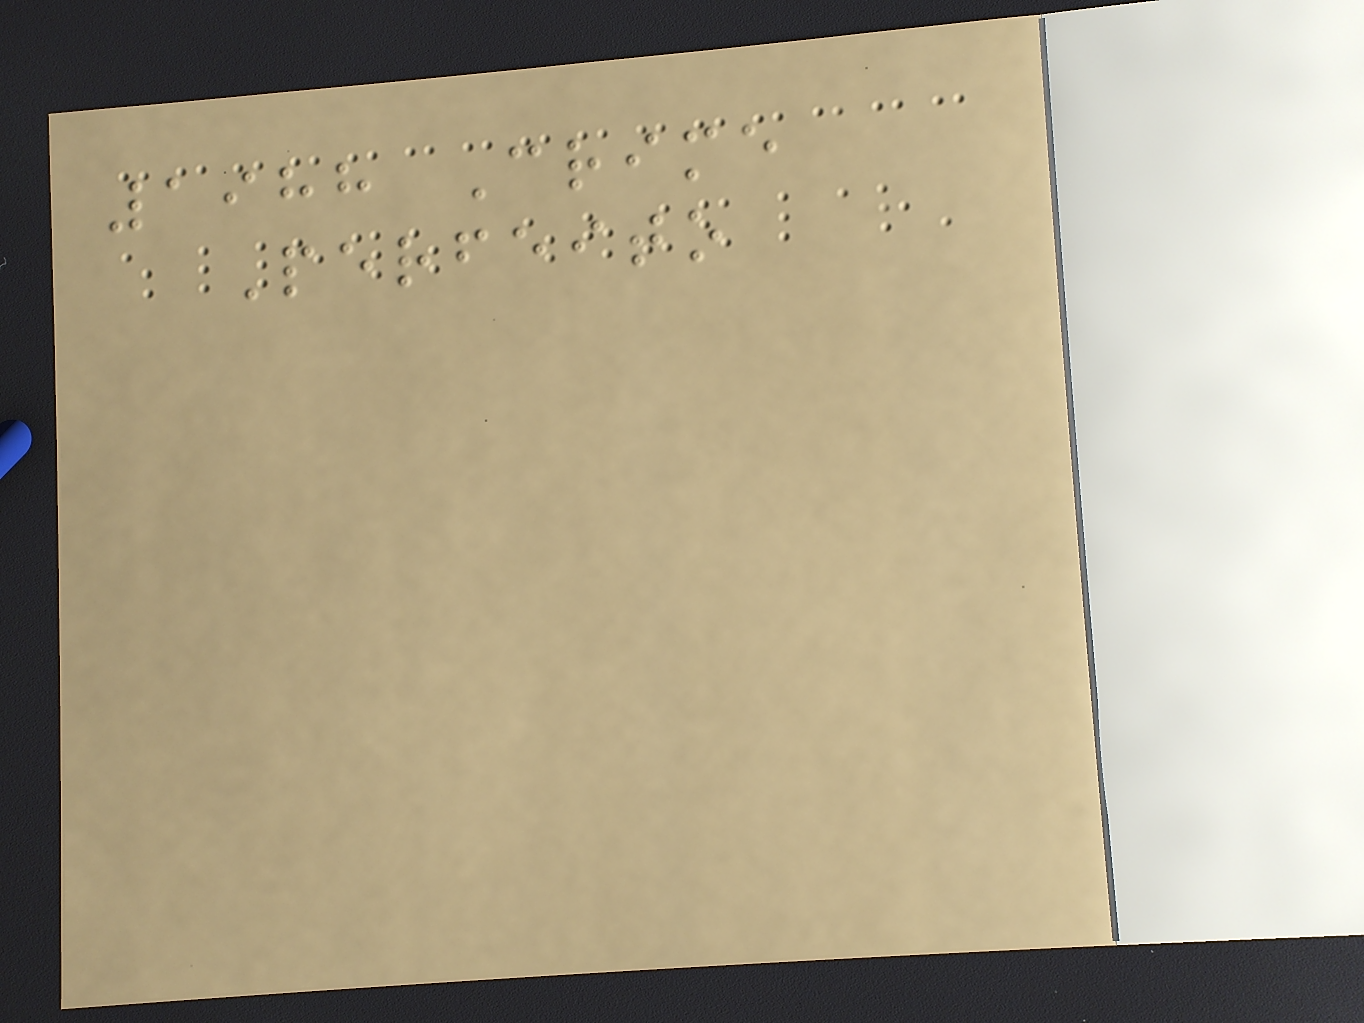1988 Crime
Perfeito
